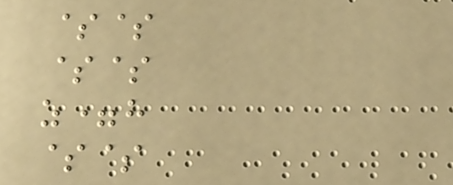$$
$$
z=h
$$
